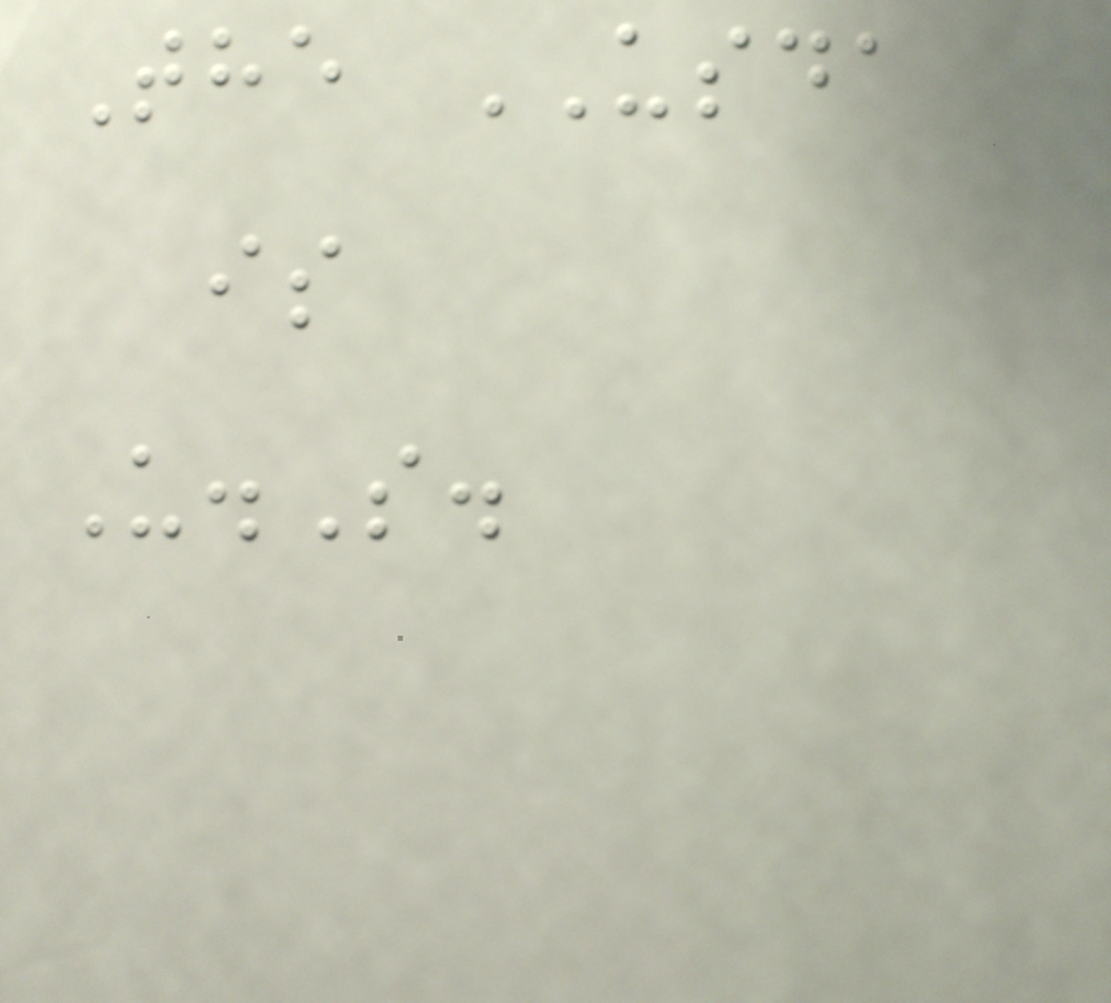The USDA
is
U.S.
